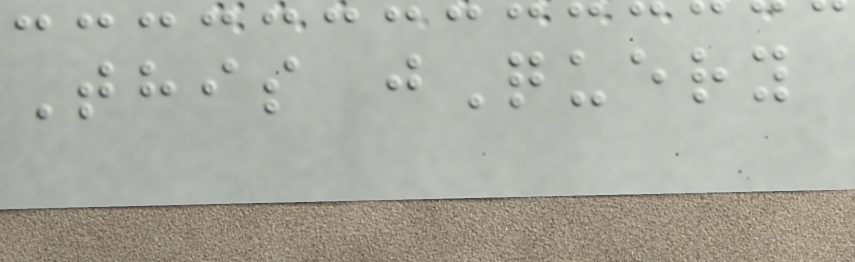This jQuery
